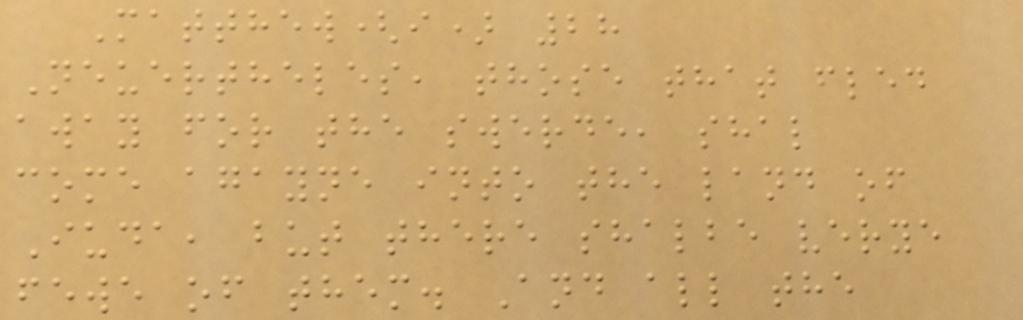Matthew(i) 28
Neuertheles, those that fled
away for the swerde, shal
come agayne into the land of
Iuda, but there shalbe verye
fewe of them. And all the
